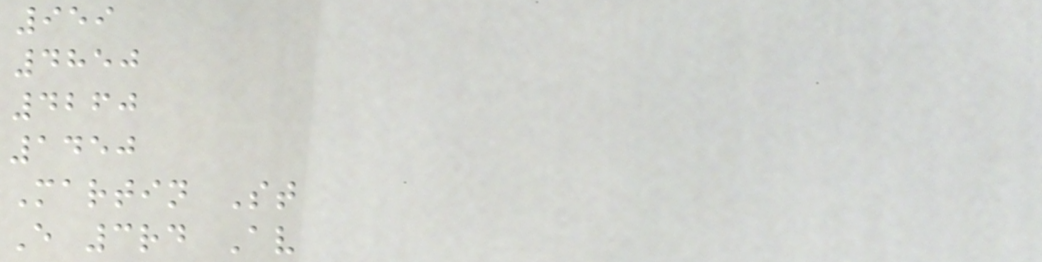959
4850
4260
1450
Martin St
E 3rd Av
